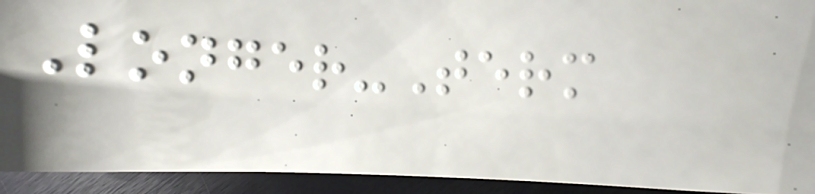Longer-Term
